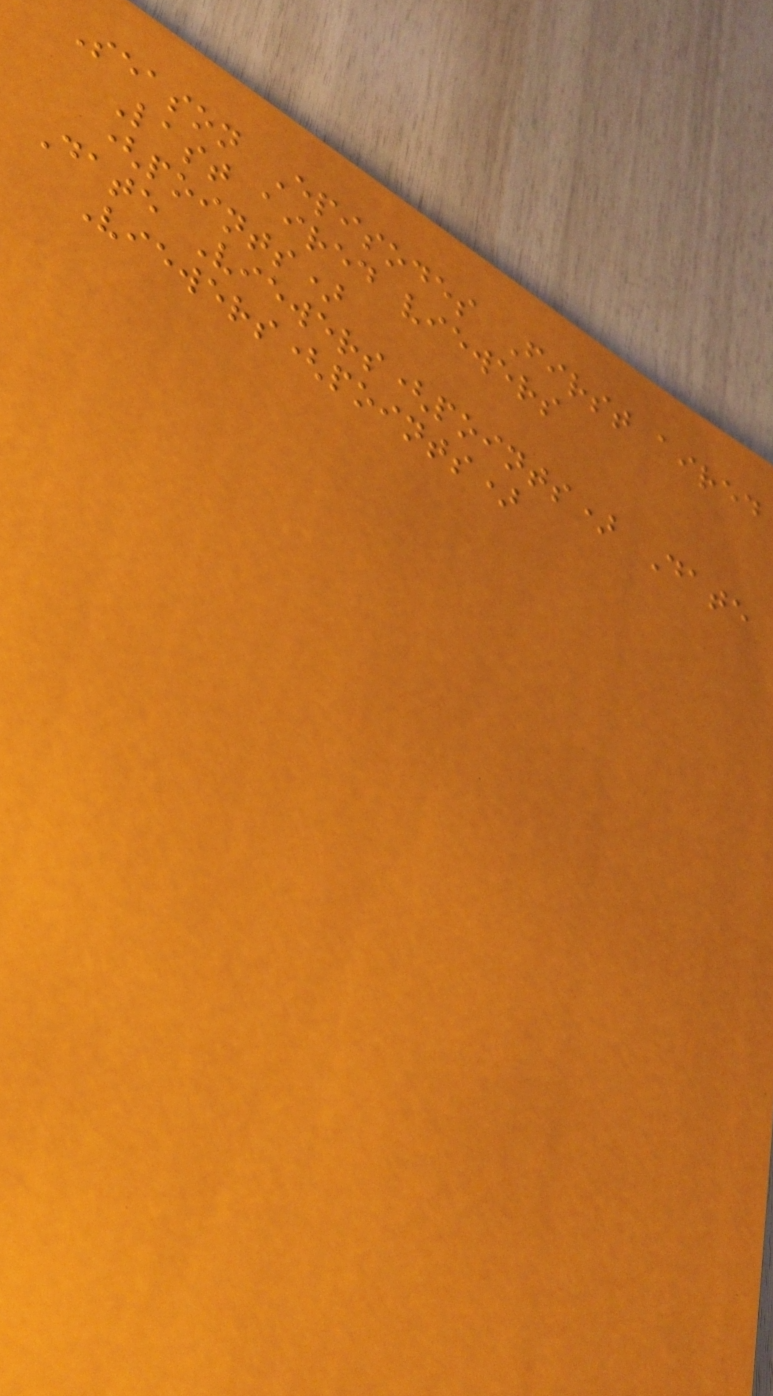Season Episodes First aired
Last aired viewers
(points)
Date Viewers(points) Date
Viewers(points)
